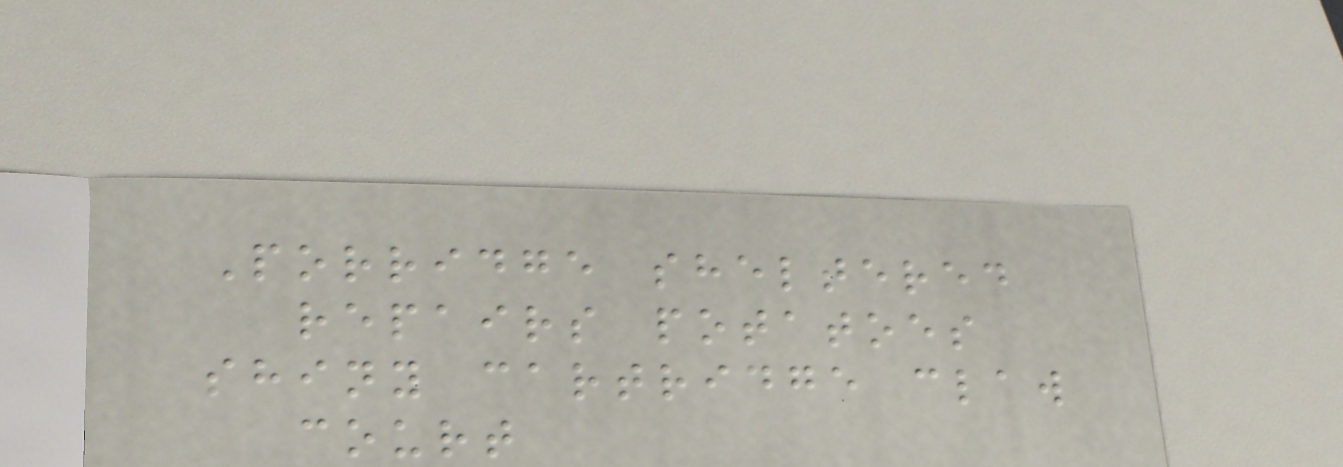Porridge sheltered
repairs potatoes
shiny cartridge claw
court
